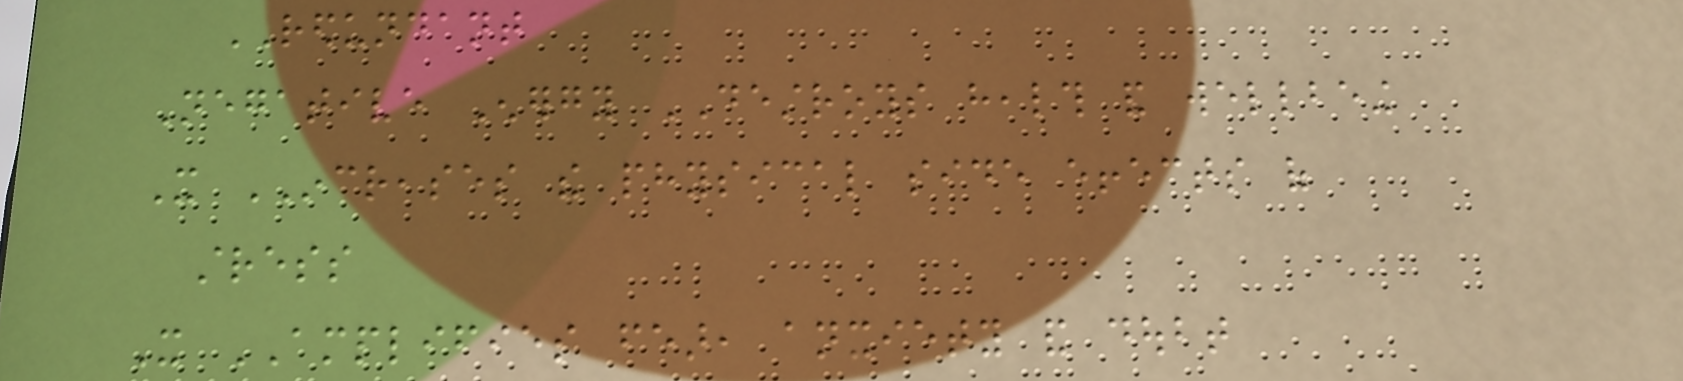REDUNDANT
Negative Energy DESTROYS health and wellbeing
It INCREASES the physical side effects of
stress
It AMPLIFIES fear, anxiety and doubt
